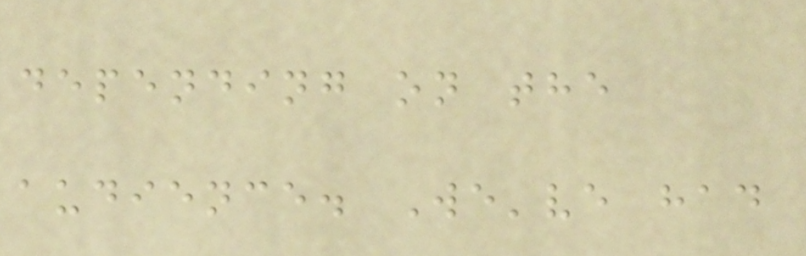depending on the
audience. We've had
